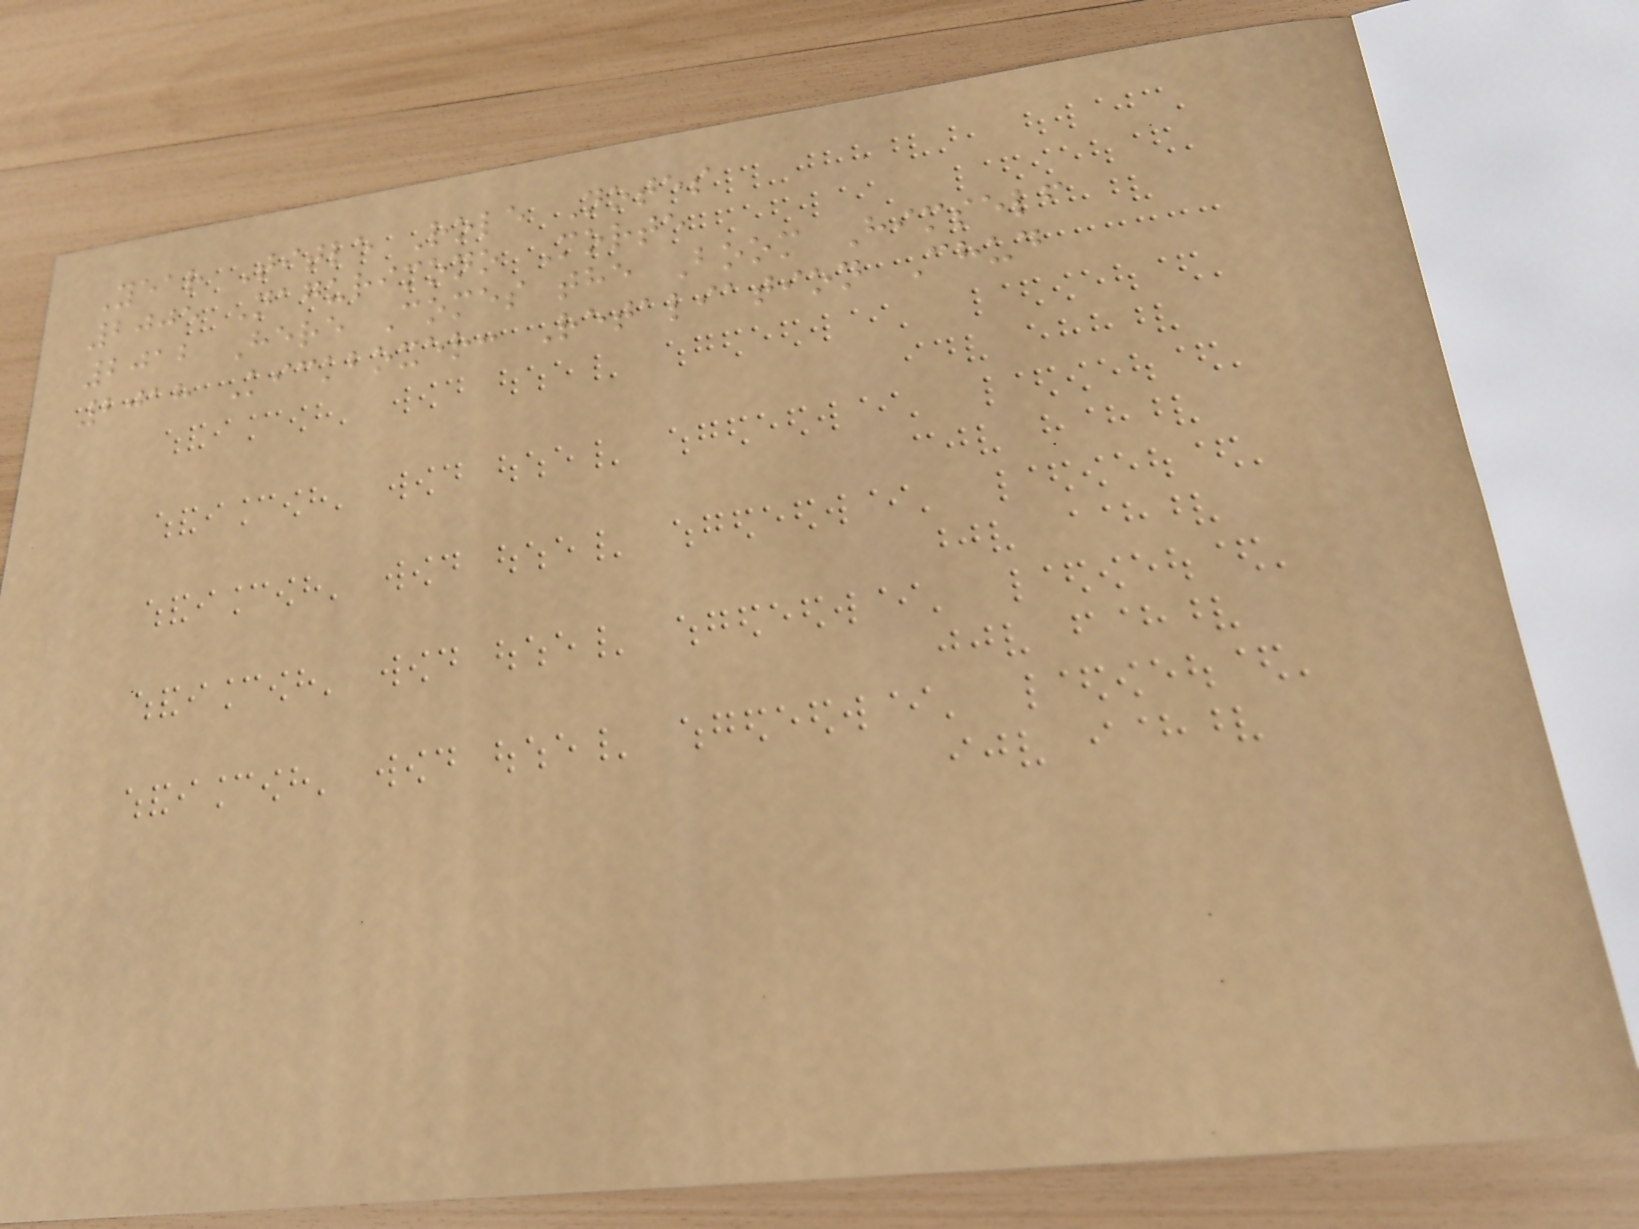Year Title Role Notes
2005 Nagurimono Morte
2012 Here Comes the Boom Himself
2018 Kickboxer: Retaliation Chud
